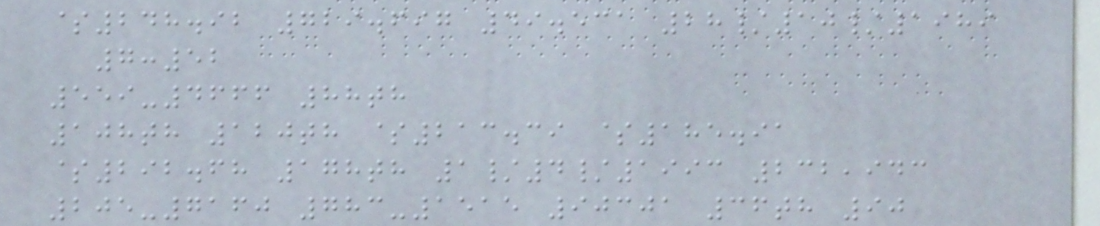$248.92 729.697 49.531 28/10/1989
7:52
559-4666 88th
108th 120th $213.39 $185.91
$292.68 178th 1/4/1993 232,943
205-7160 783-1515 90301 36th 90
